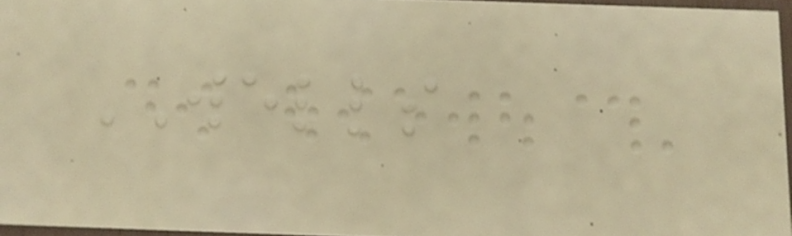WELLS
